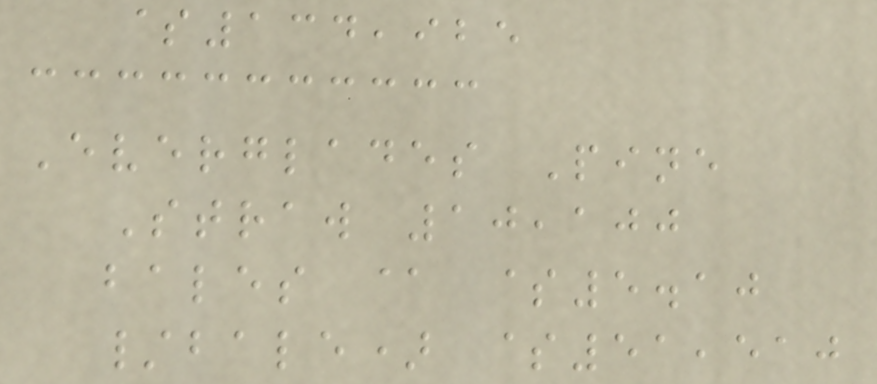$134,925
Everglades Pine
Straw 10,100
bales @ $5.10
/bale) $51,510
